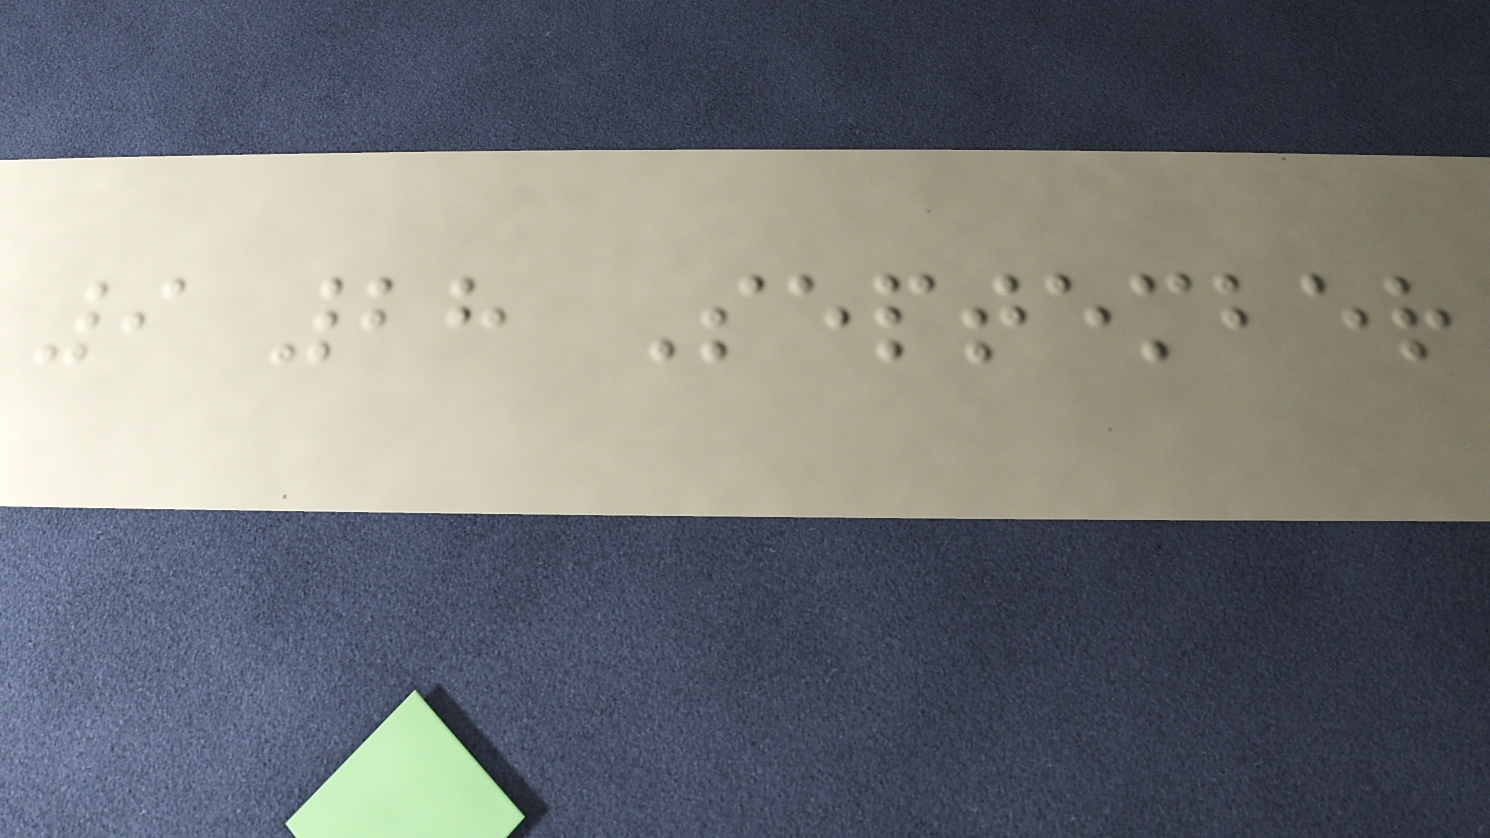9 28 September
